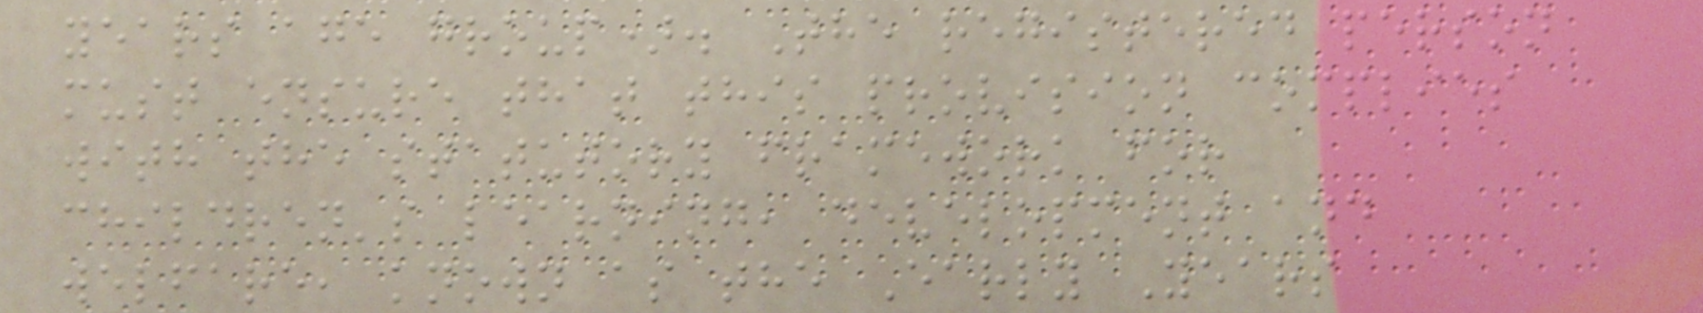years age group). The registered person
must ensure that this provision complies
with the statutory framework for
children's learning, development and
welfare, known as the Early Years
